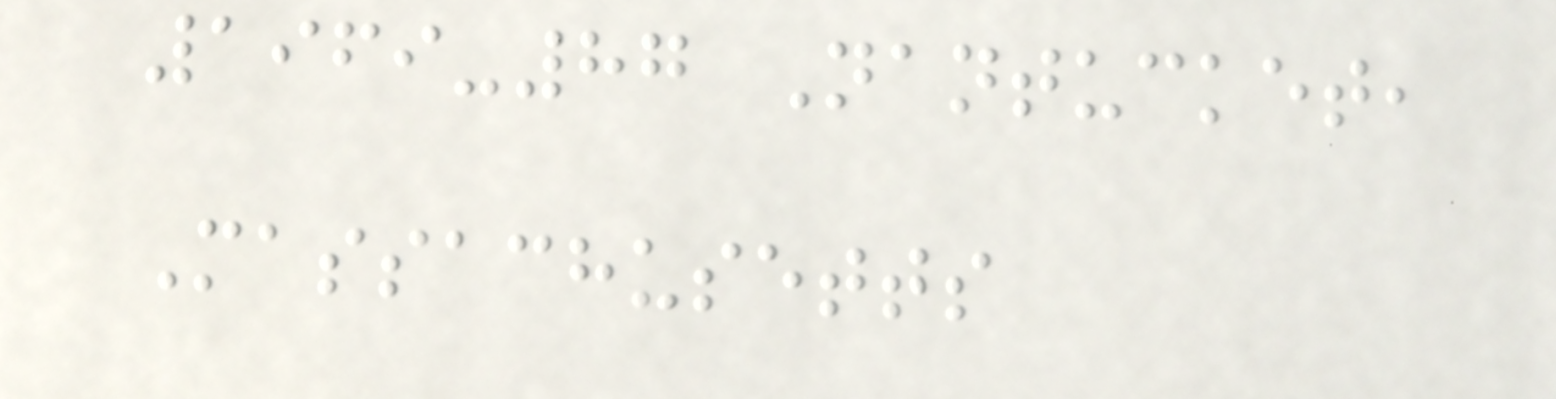1969-87 Nantucket,
Massachusetts
